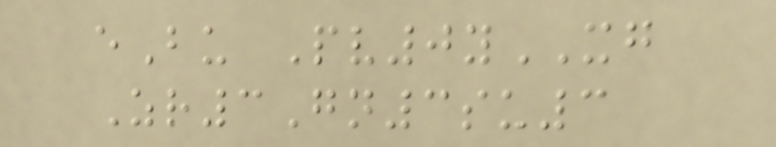eBu Pv0yXG
Zr3Gn3su3
